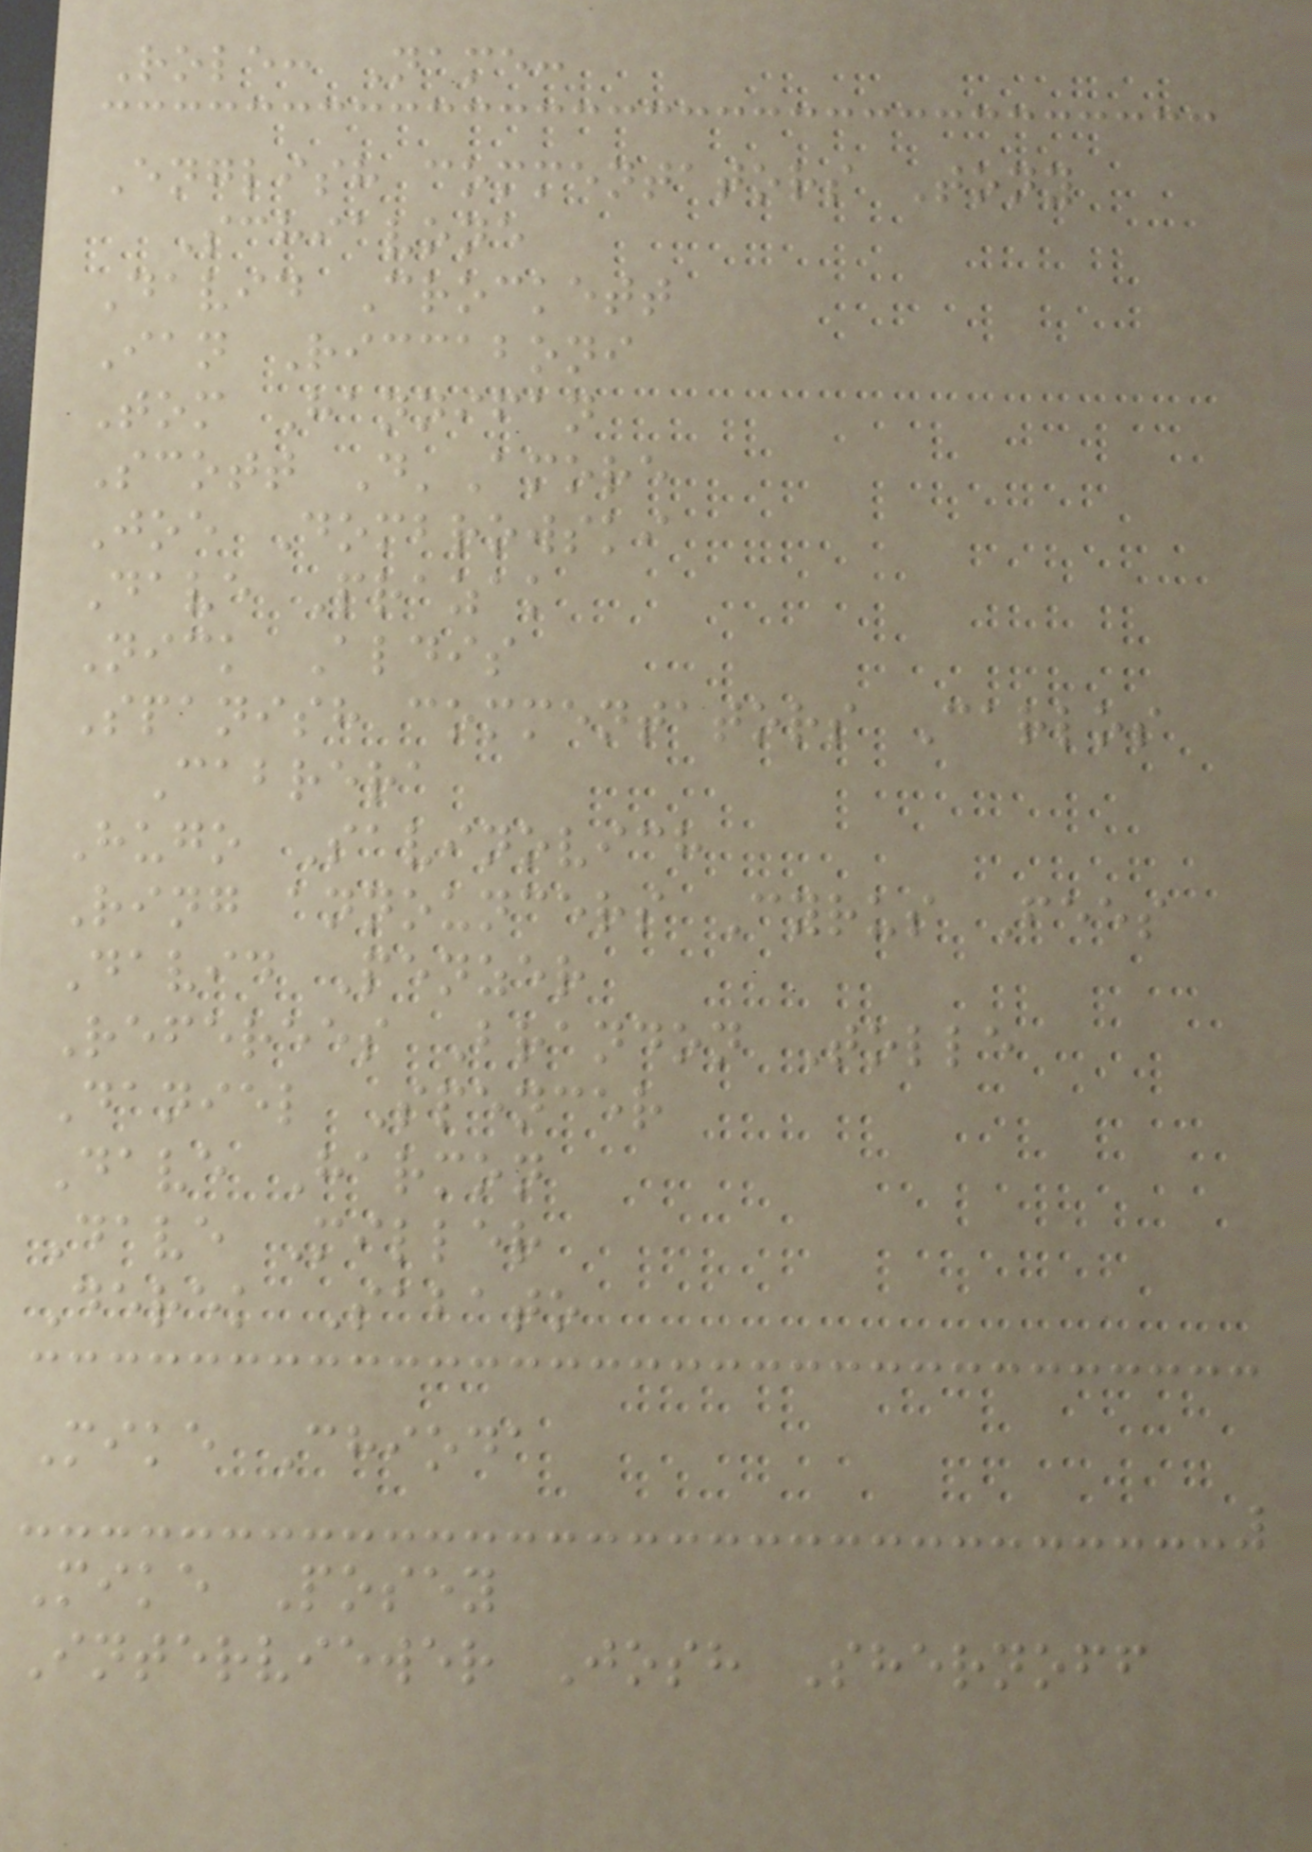Role: Name:
English commentators Tony
Schiavone
David Crockett
Ian Riccaboni
Tom Hannifan
Scott D'Amore
Joe Dombrowski
Dave Prazak
Nick Aldis
Spanish commentators Carlos
Cabrera
Hugo Savinovich
Ring announcers Cyrus Fees
David Penzer
Referees Brandon Tolle
Daniel Spencer
Dave Harmon
Dave Miller
Derek Sabato
Mike Chioda
Mike Posey
Interviewer Josh Shernoff
